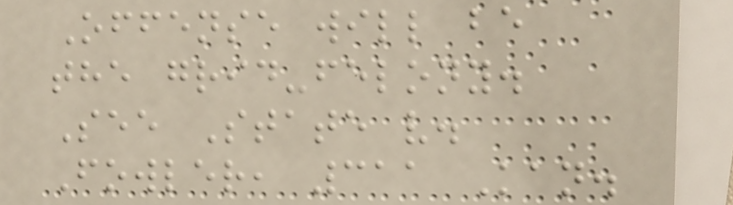Offense will be
the grid-felony.
See State v.
Fowler, 311 Kan.
